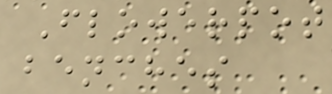Flowerpot
benches
